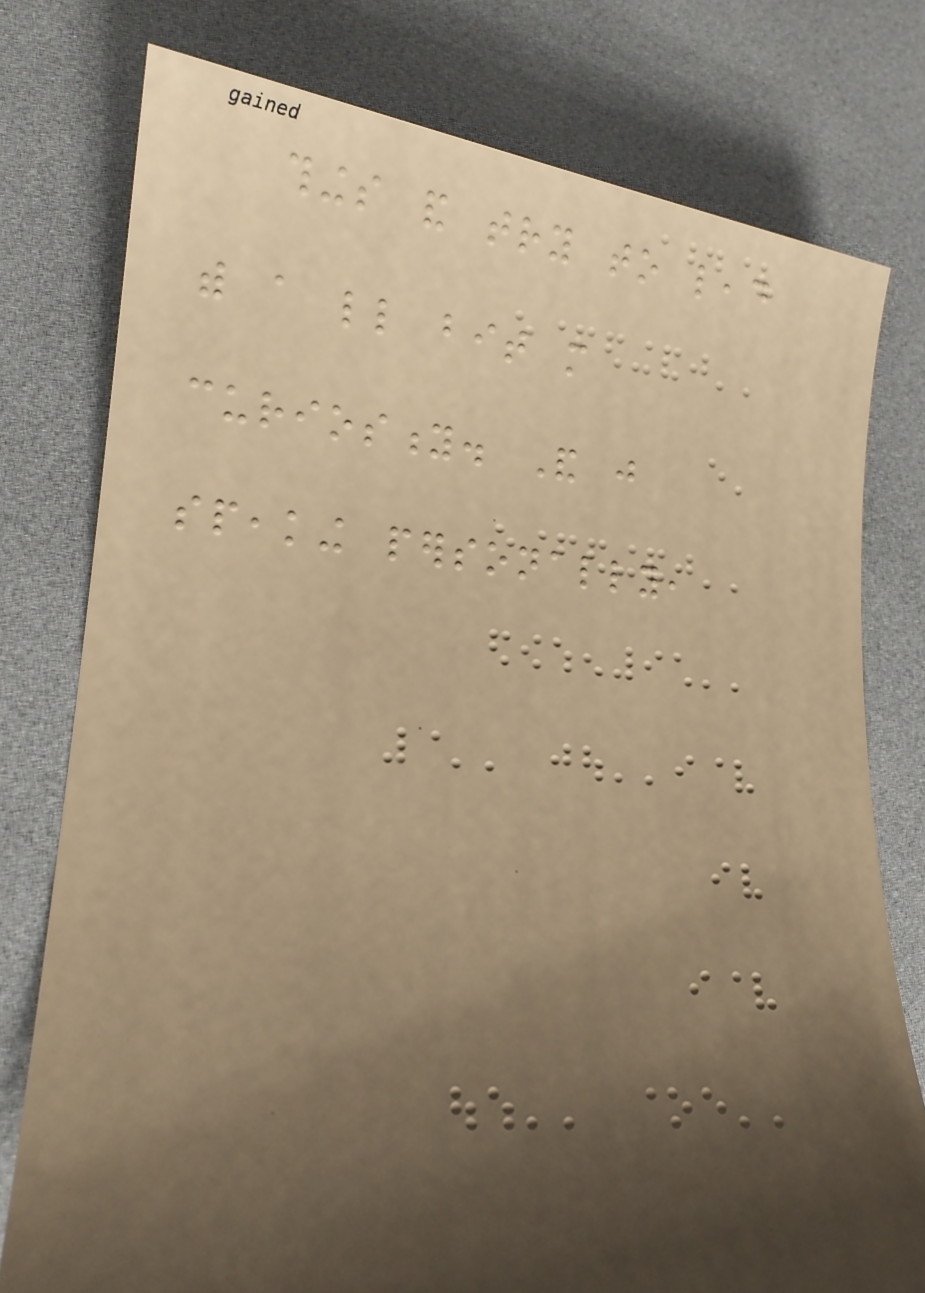things and try to lead
with a little bit more
curiosity. And just
speaking personally,
